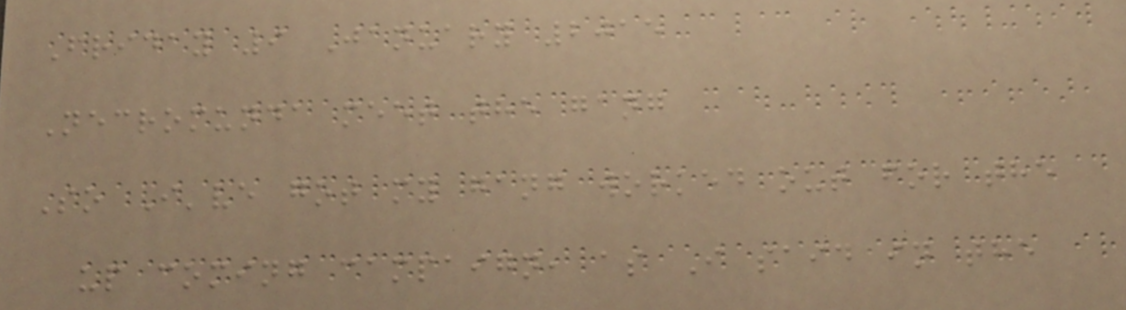Friday 9 January 2015
Necromunda meet the gang
So I've got my gang worked out for the
up coming campaign, as I said in the
